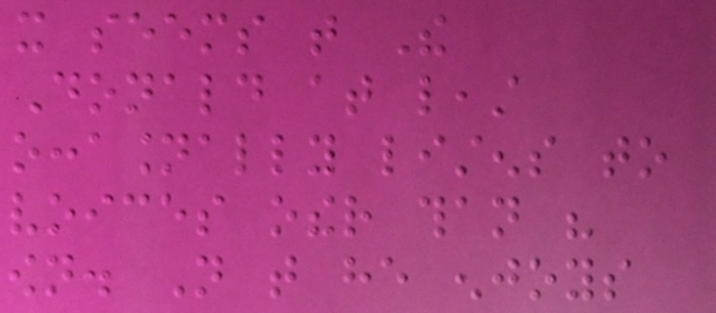it seems that The
Donald at least
occasionally listens to
voices other than his
own. Not that he enjoys
